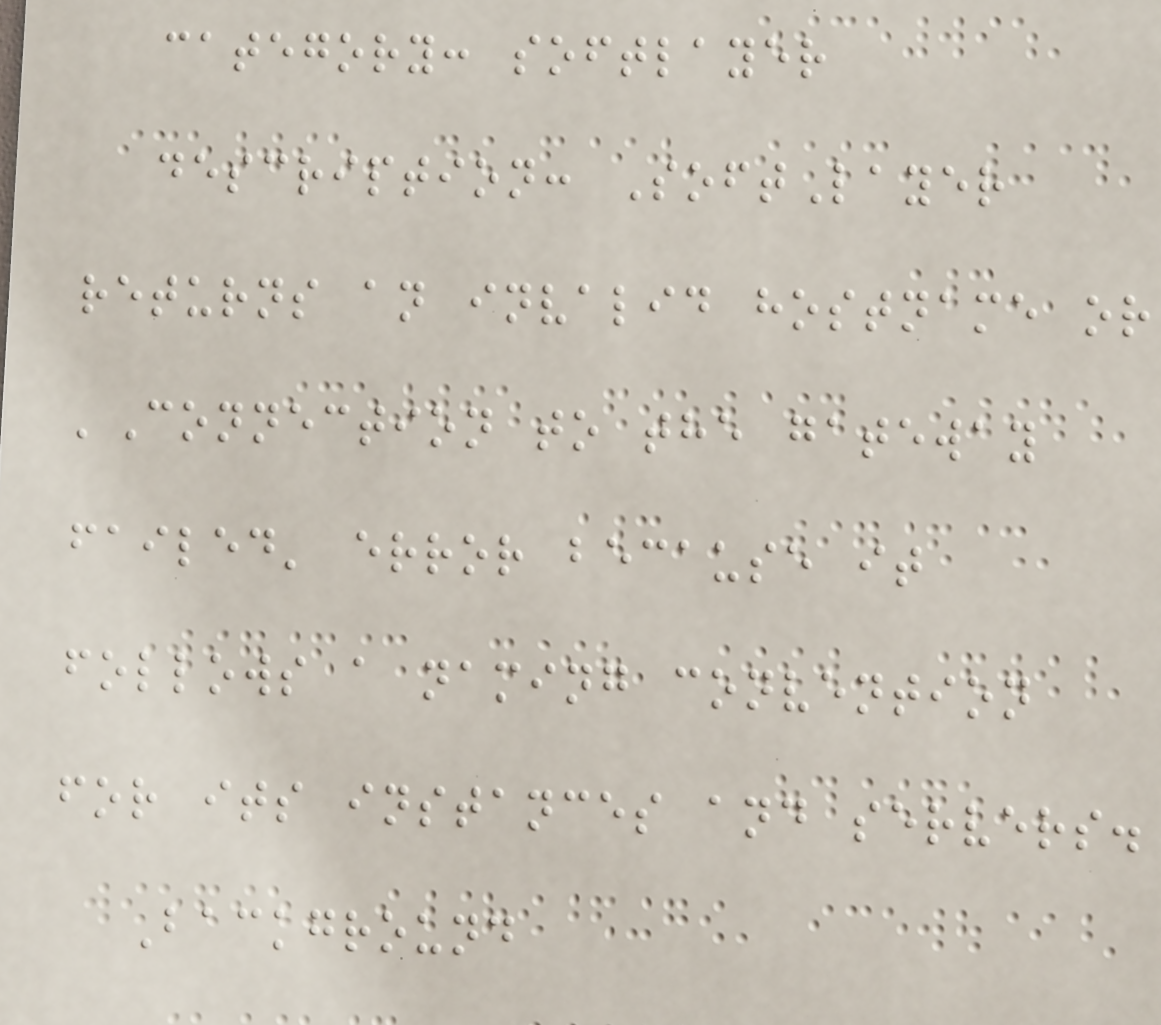category: softlayer
description: SoftLayer
returns an invalid hostname or
'Connection to the gateway
failed' error because it
follows a naming convention
for its instances and servers.
Background
